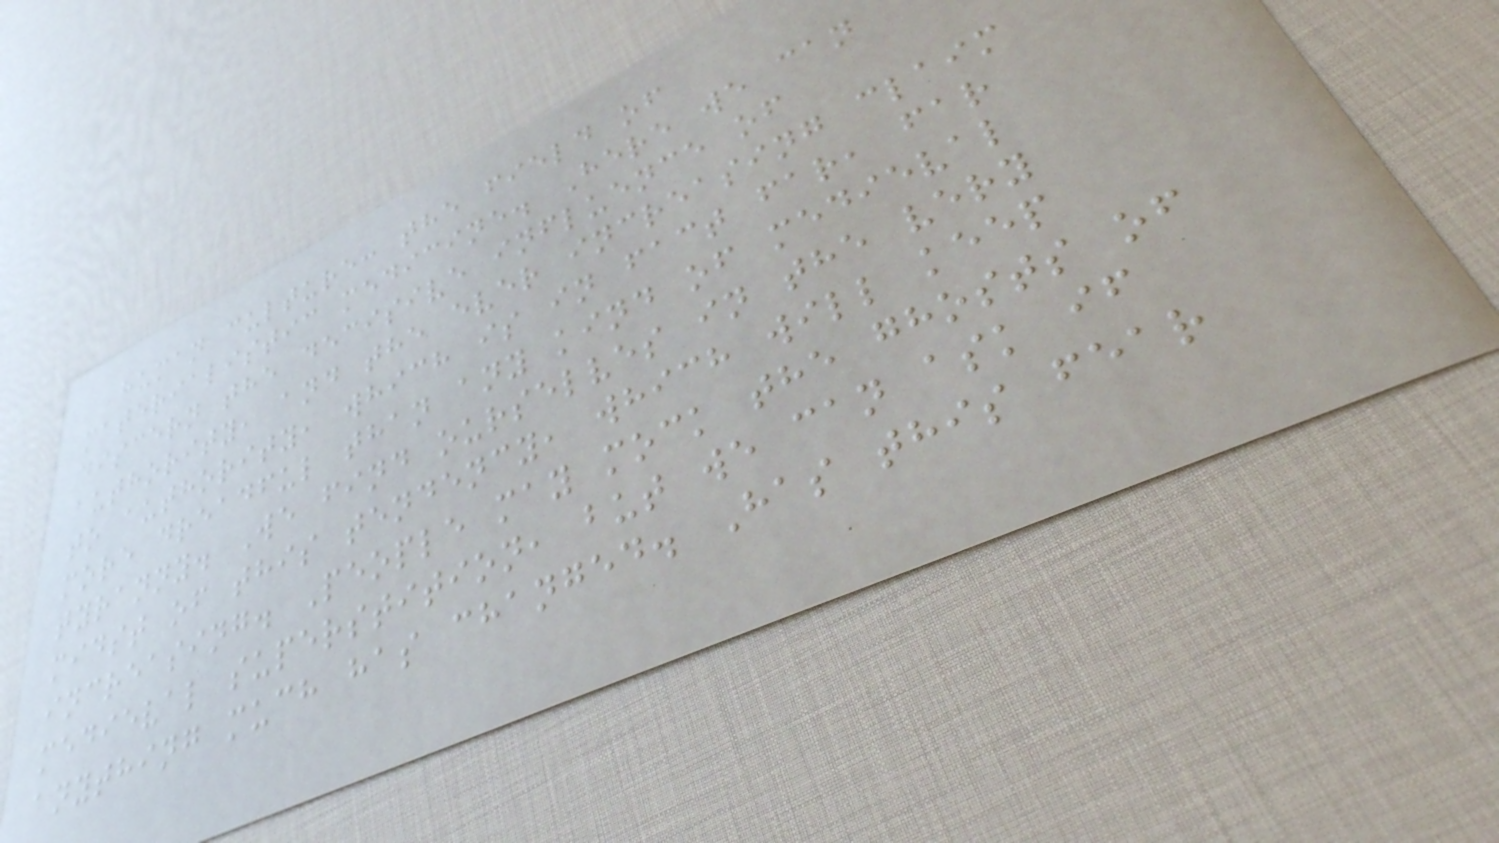human culture: the field of
materialistic medicine. Here we can
discern the decisive influence of
authority, and the ever increasing claim
to authority, which is in fact far, far
more dreadful than any kind of medieval
tyranny. We find ourselves in the very
midst of this tendency, which will keep
increasing. People may mock the ghosts of
medieval superstition, but we can ask if
anything much has changed. Has this fear
